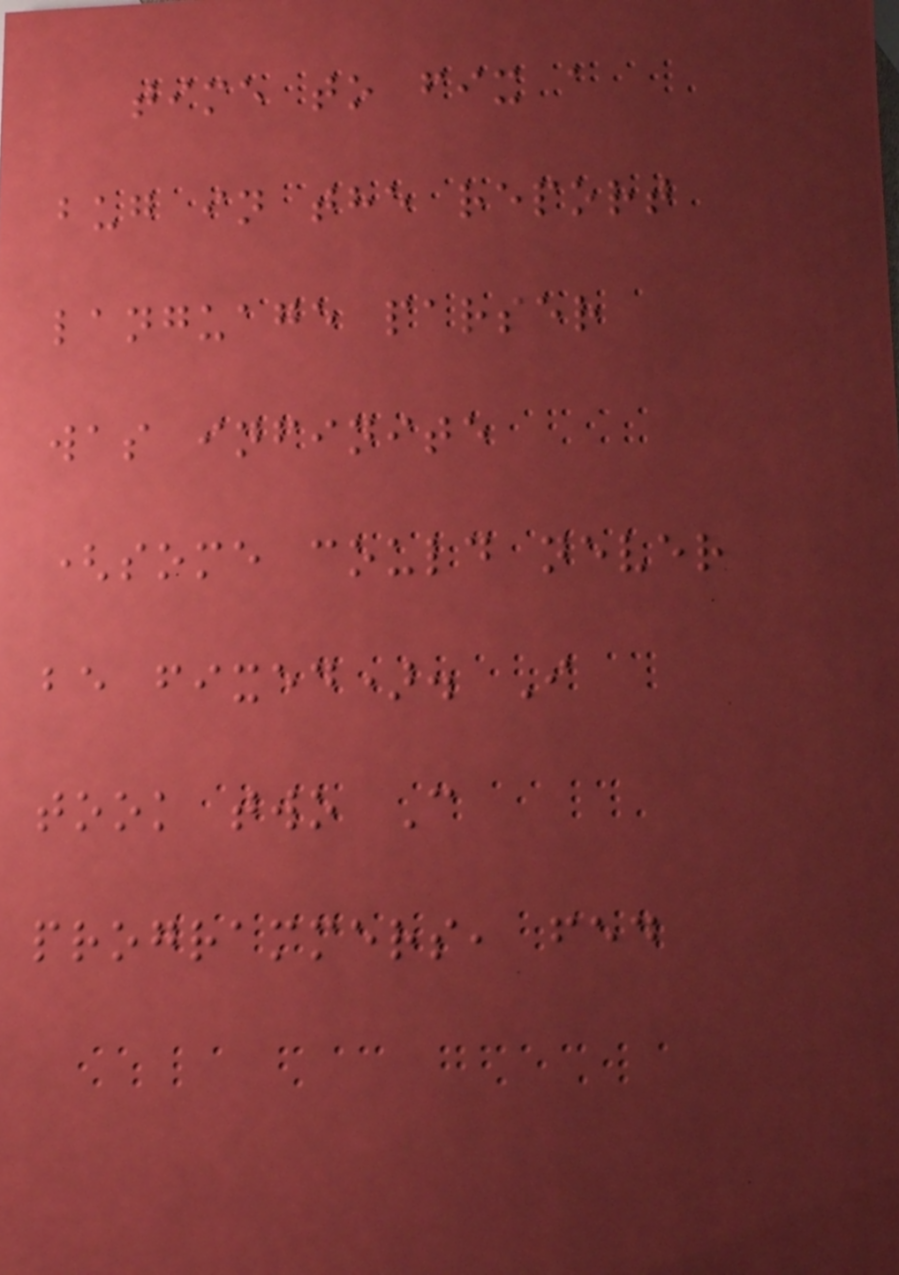time to fix a
bug in the report
language parser
was infinite
(some could never
be fixed). I
took two C
programmers, fed
